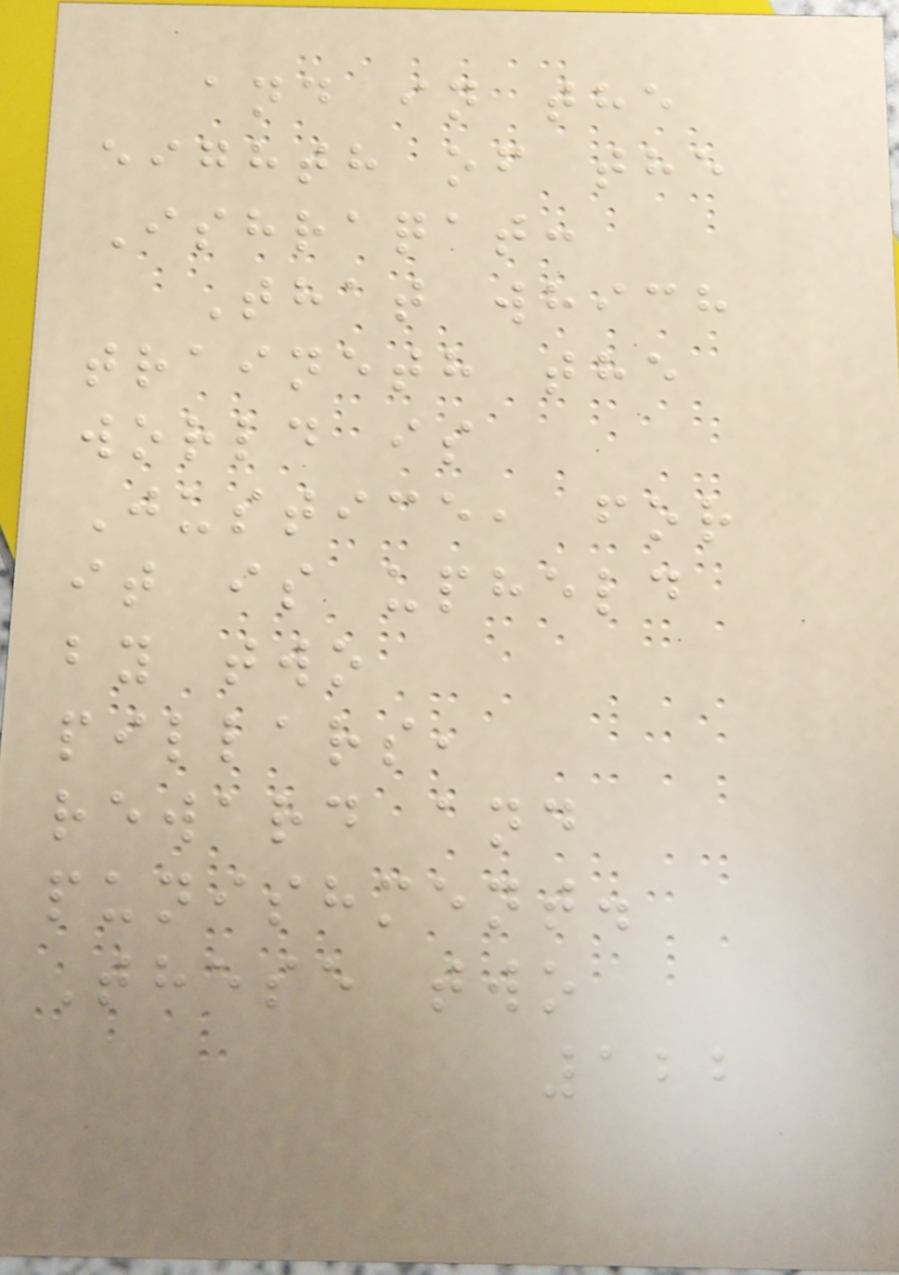and in the
eighth of the
Ishraqat:
That which
traineth the
world is
Justice, for
it is upheld
by two
pillars,
reward and
punishment.
These two
122
